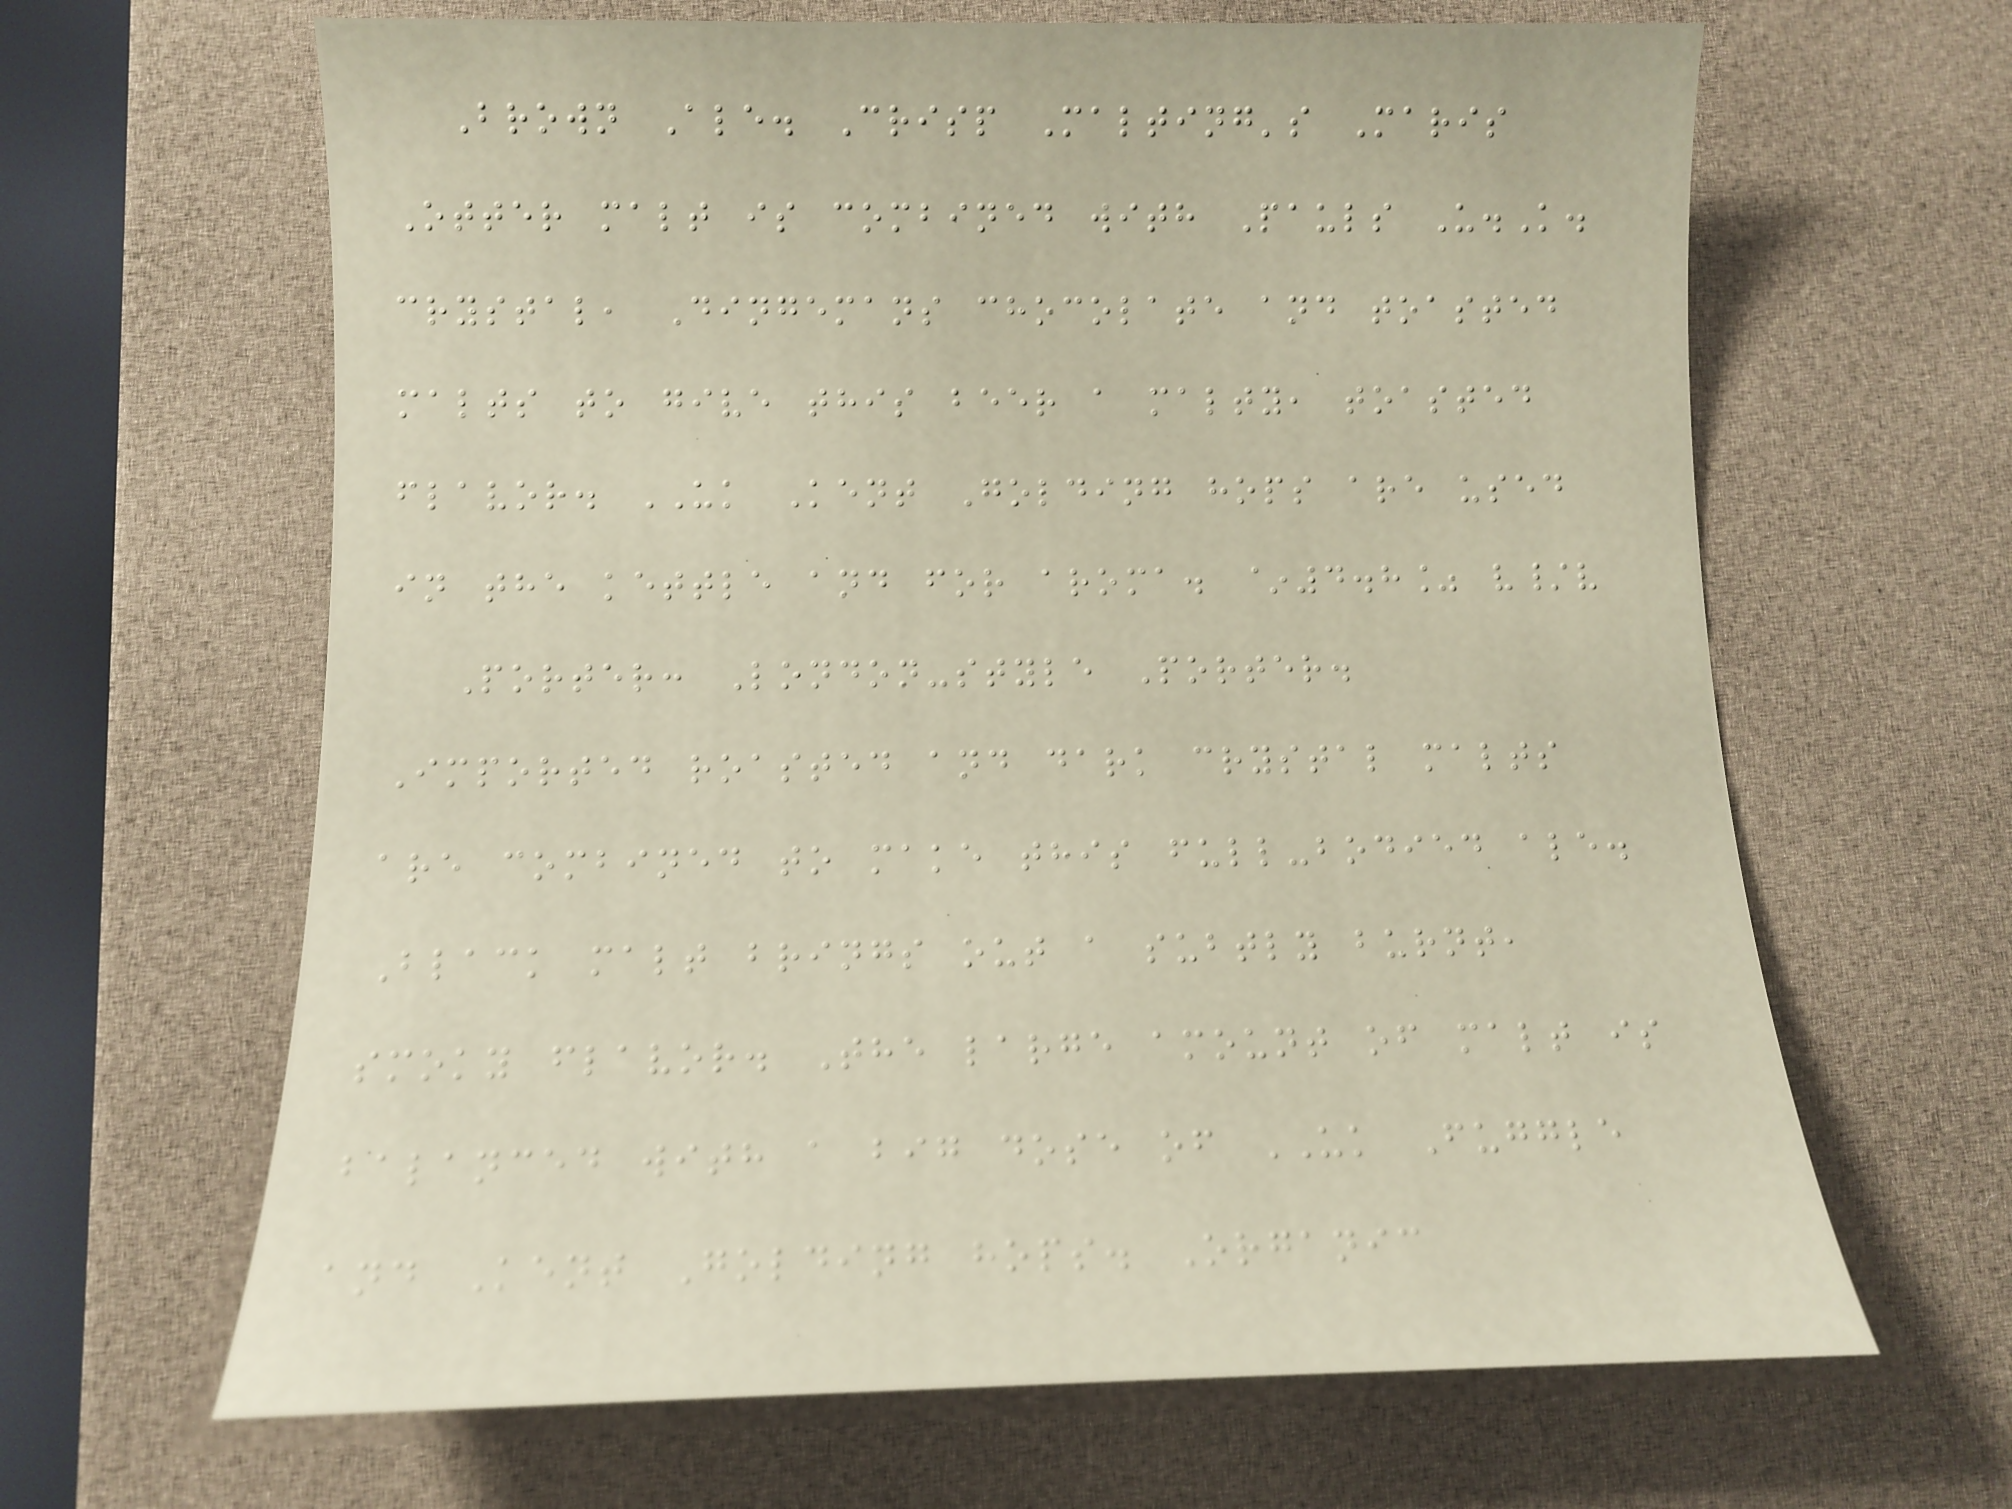Brown Ale. Crisp Malting's Maris
Otter malt is combined with Pauls U.K.
crystal, Dingemans chocolate and toasted
malts to give this beer a malty, toasted
flavor. UK Kent Golding hops are used
in the kettle and for aroma. ~4.8% v/v
Porter: London-style Porter.
Imported roasted and dark crystal malts
are combined to make this full-bodied ale.
Black malt brings out a subtly burnt,
smoky flavor. The large amount of malt is
balanced with a big dose of UK Fuggle
and Kent Golding hops. Organic
